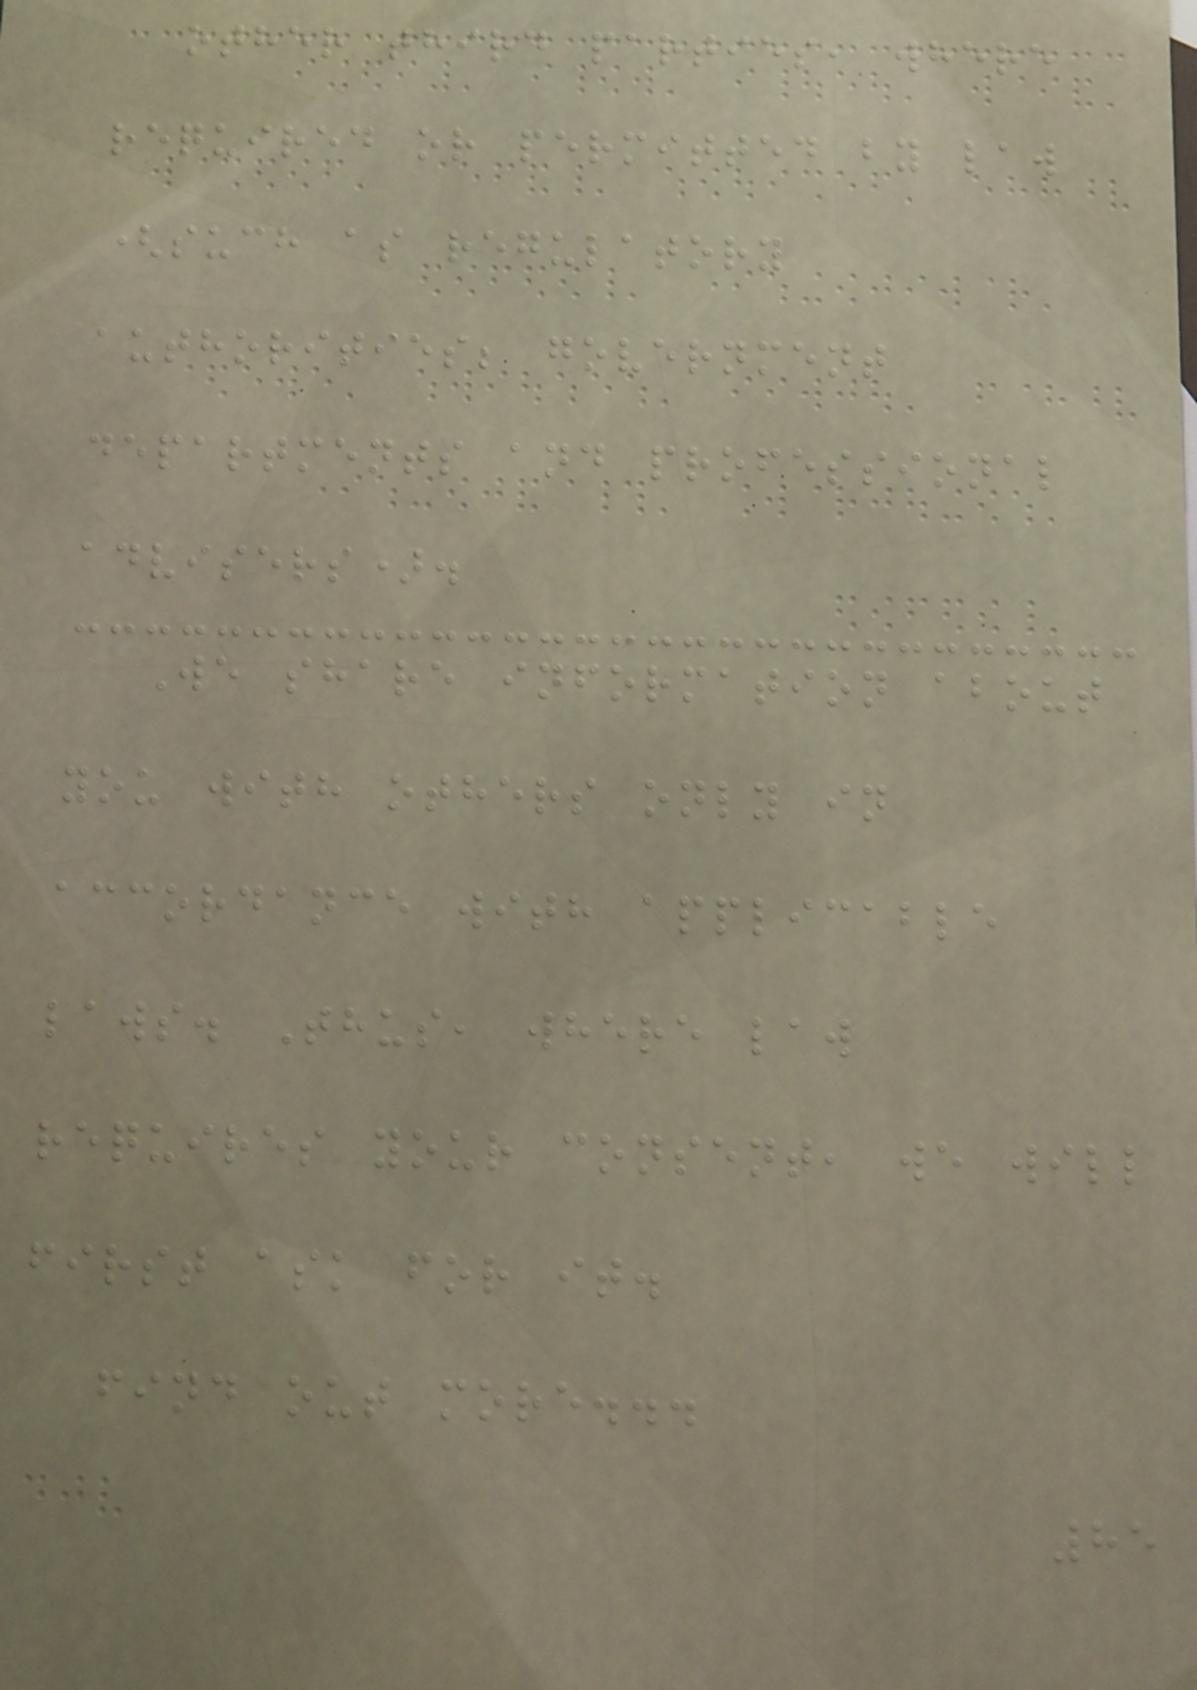other third parties, where
required or permitted by law
(such as regulatory
authorities; government
departments and professional
advisers).
We share information about
you with others only in
accordance with applicable
laws. Thus, where law
requires your consent, we will
first ask for it.
find out more...
85
